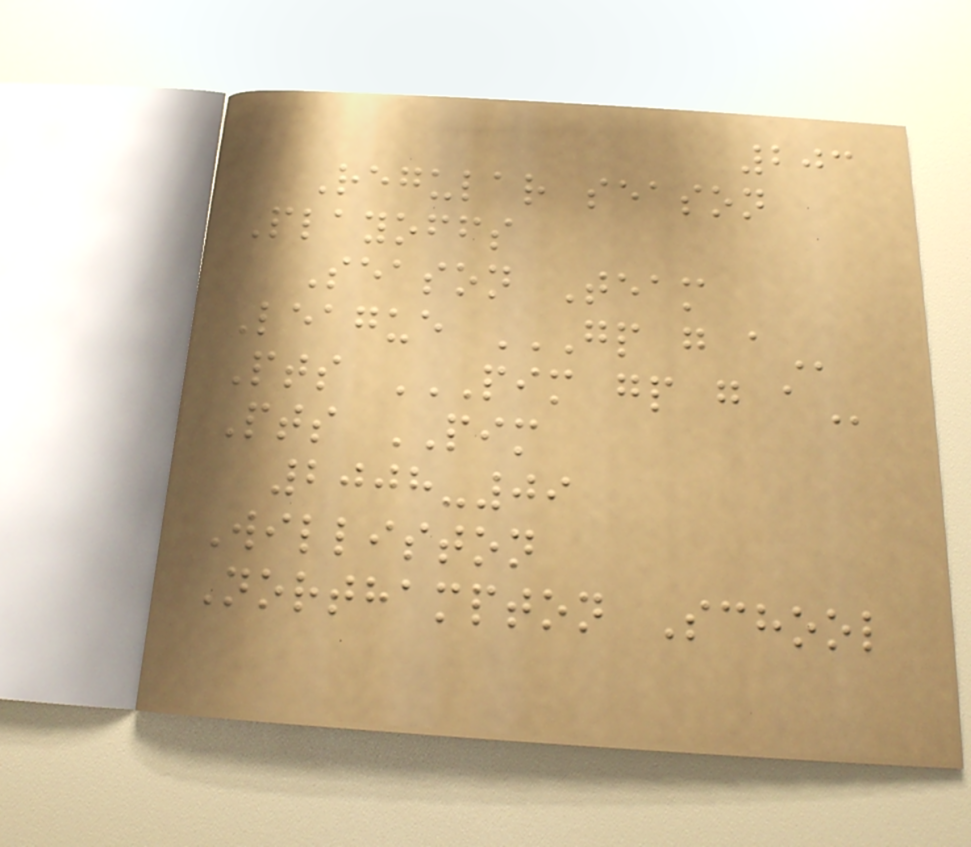203
Regular season
Playoffs
Season Team
League GP G A
Pts PIM GP G A
Pts PIM
2008-09
Williston
Northampton School
